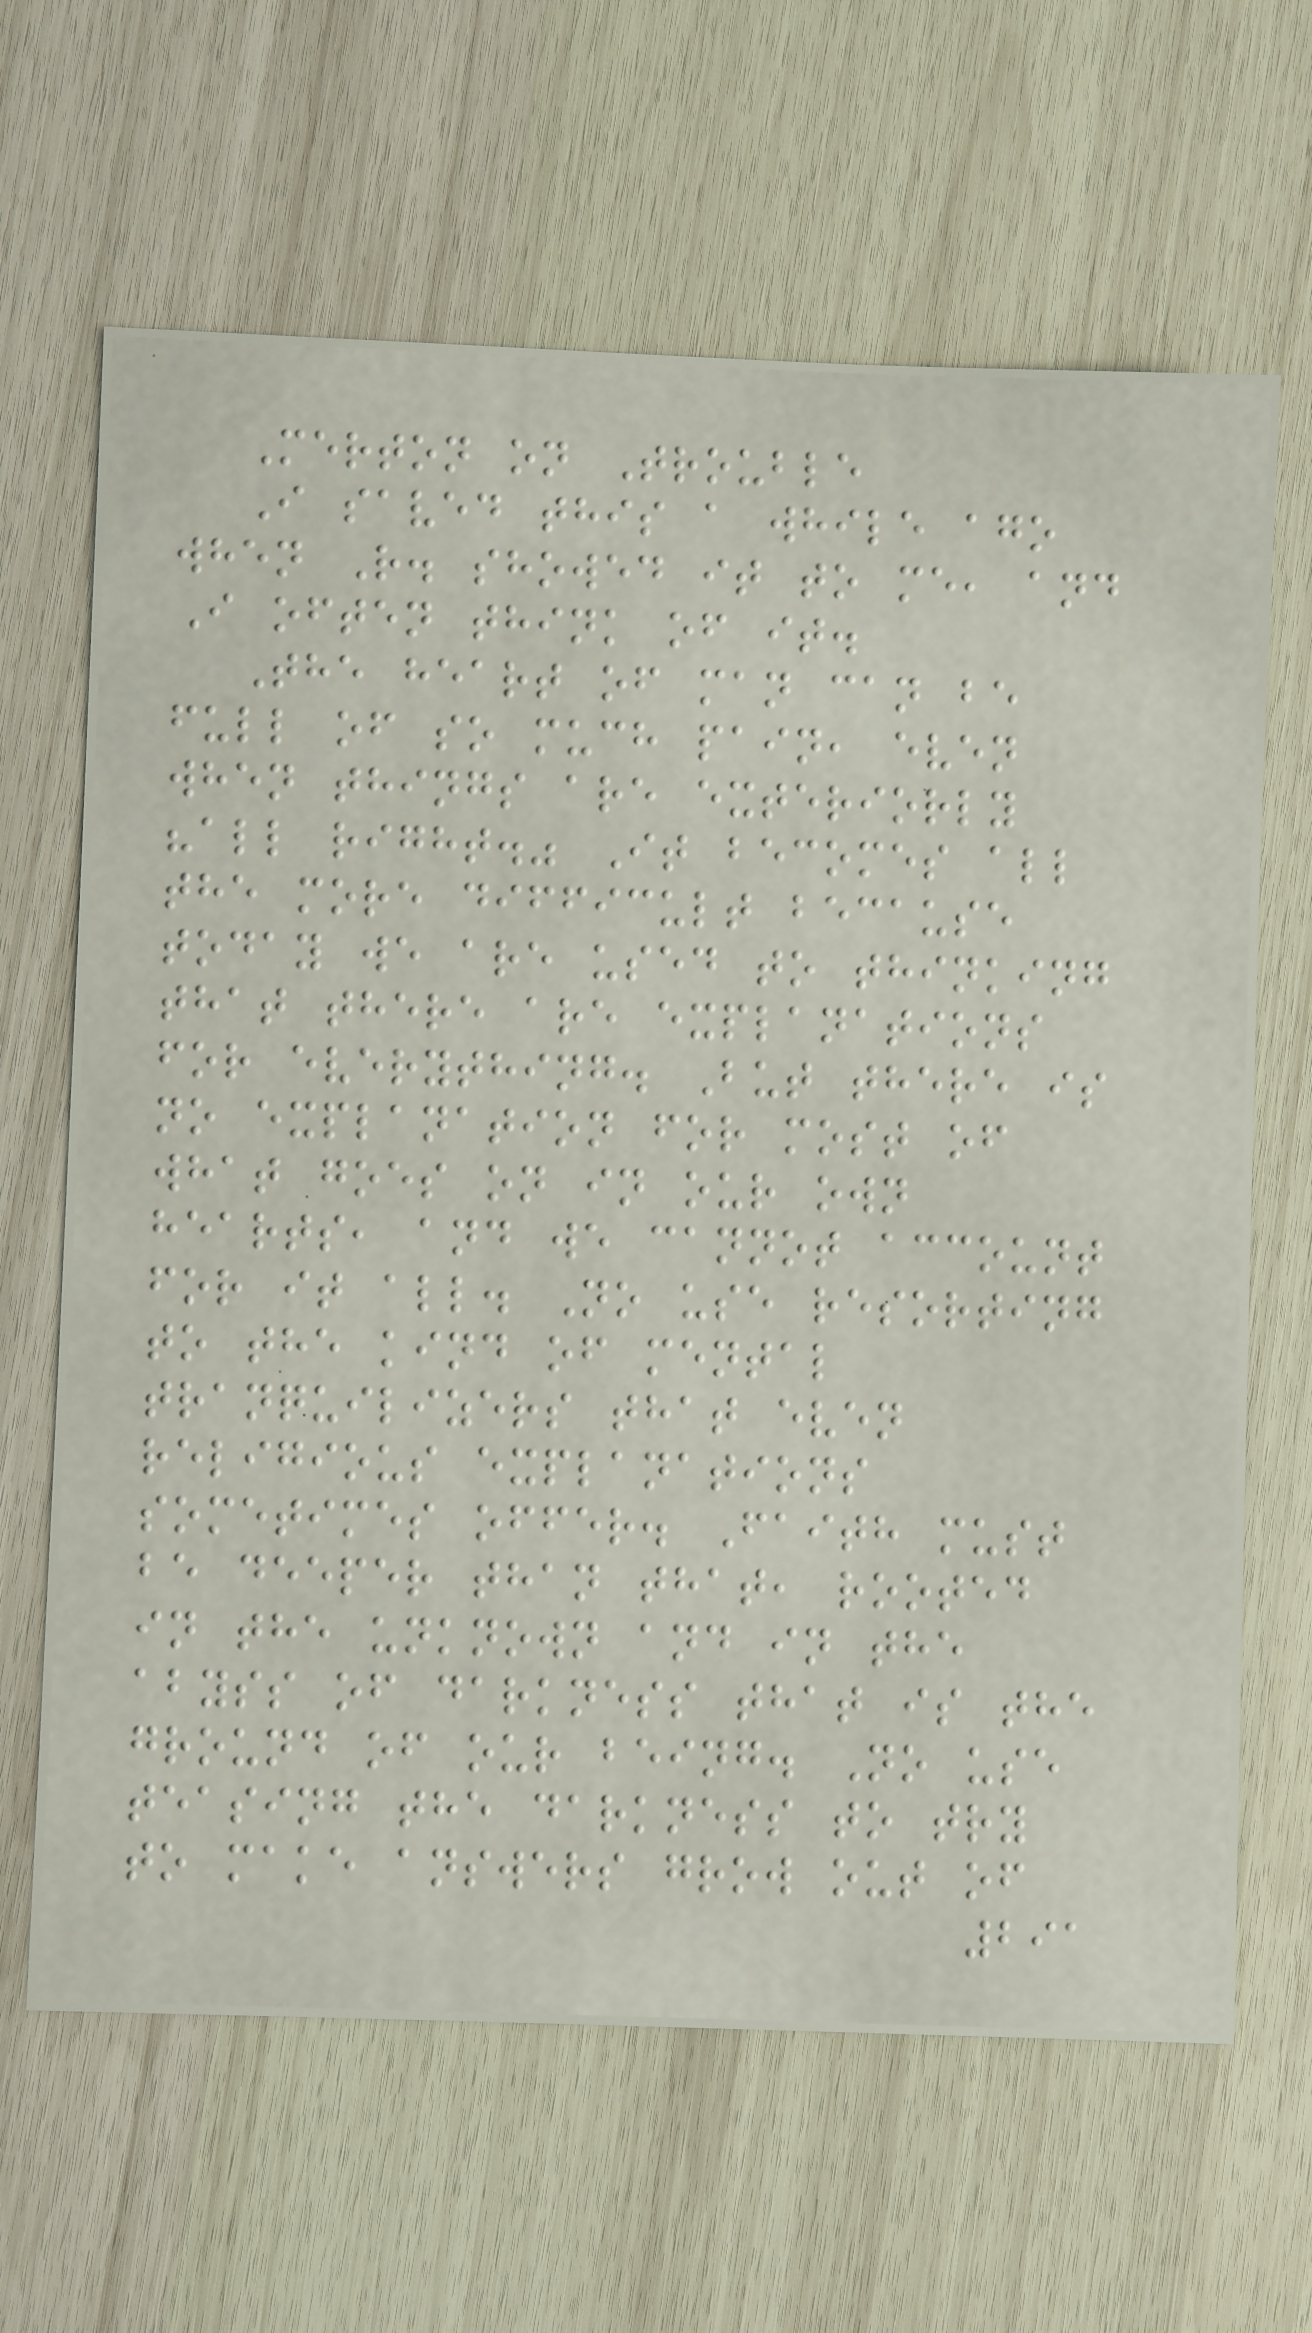Merton on Trouble
I saved this a while ago
when R. showed it to me, and
I often think of it.
The heart of man can be
full of so much pain, even
when things are exteriorly
"all right." It becomes all
the more difficult because
today we are used to thinking
that there are explanations
for everything. But there is
no explanation for most of
what goes on in our own
hearts, and we cannot account
for it all. No use resorting
to the kind of mental
tranquilizers that even
religious explanations
sometimes offer. Faith must
be deeper than that, rooted
in the unknown and in the
abyss of darkness that is the
ground of our being. No use
teasing the darkness to try
to make answers grow out of
291
